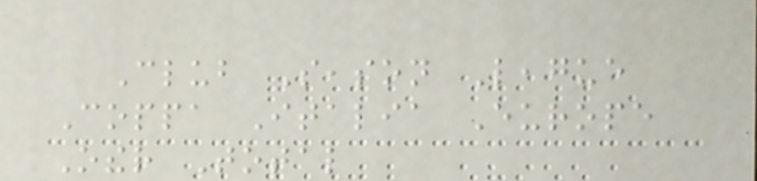Club Season League
Coppa Italia Europe
Other Total
